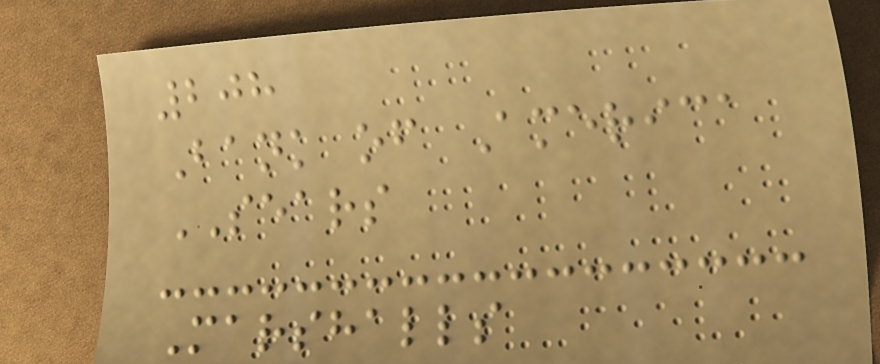208
Bank of America
SEARS
Marshalls
